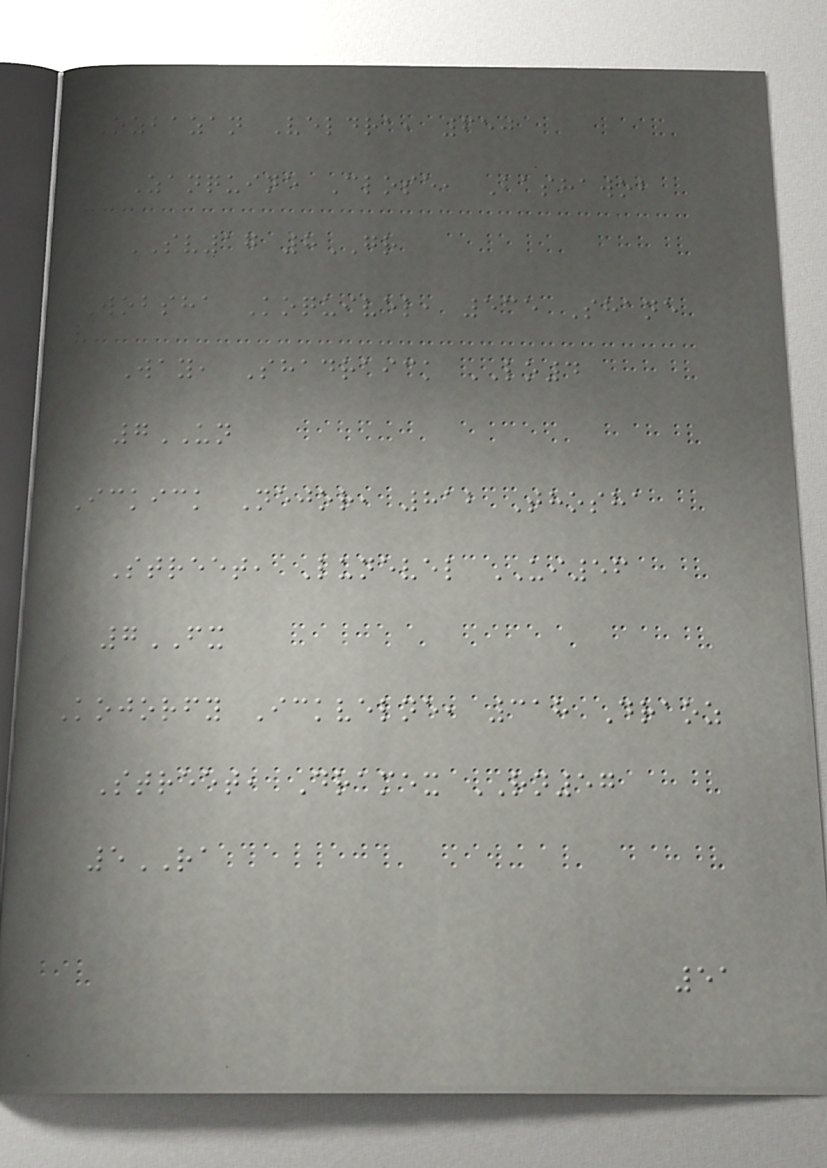Ozbazan Veldra, 650
Zanquine Close, Bashawob
SV17 8GR
Wobsha Koquivel, 535 Shane
Way, Shadraick LO4
7UN
Ickick Nejor, 812 Thosha
Street, Lunevel UI56
7FX
Kojorfy Ickvelne, 318 Draoz
Street, Dramex RN57
5RA
51
